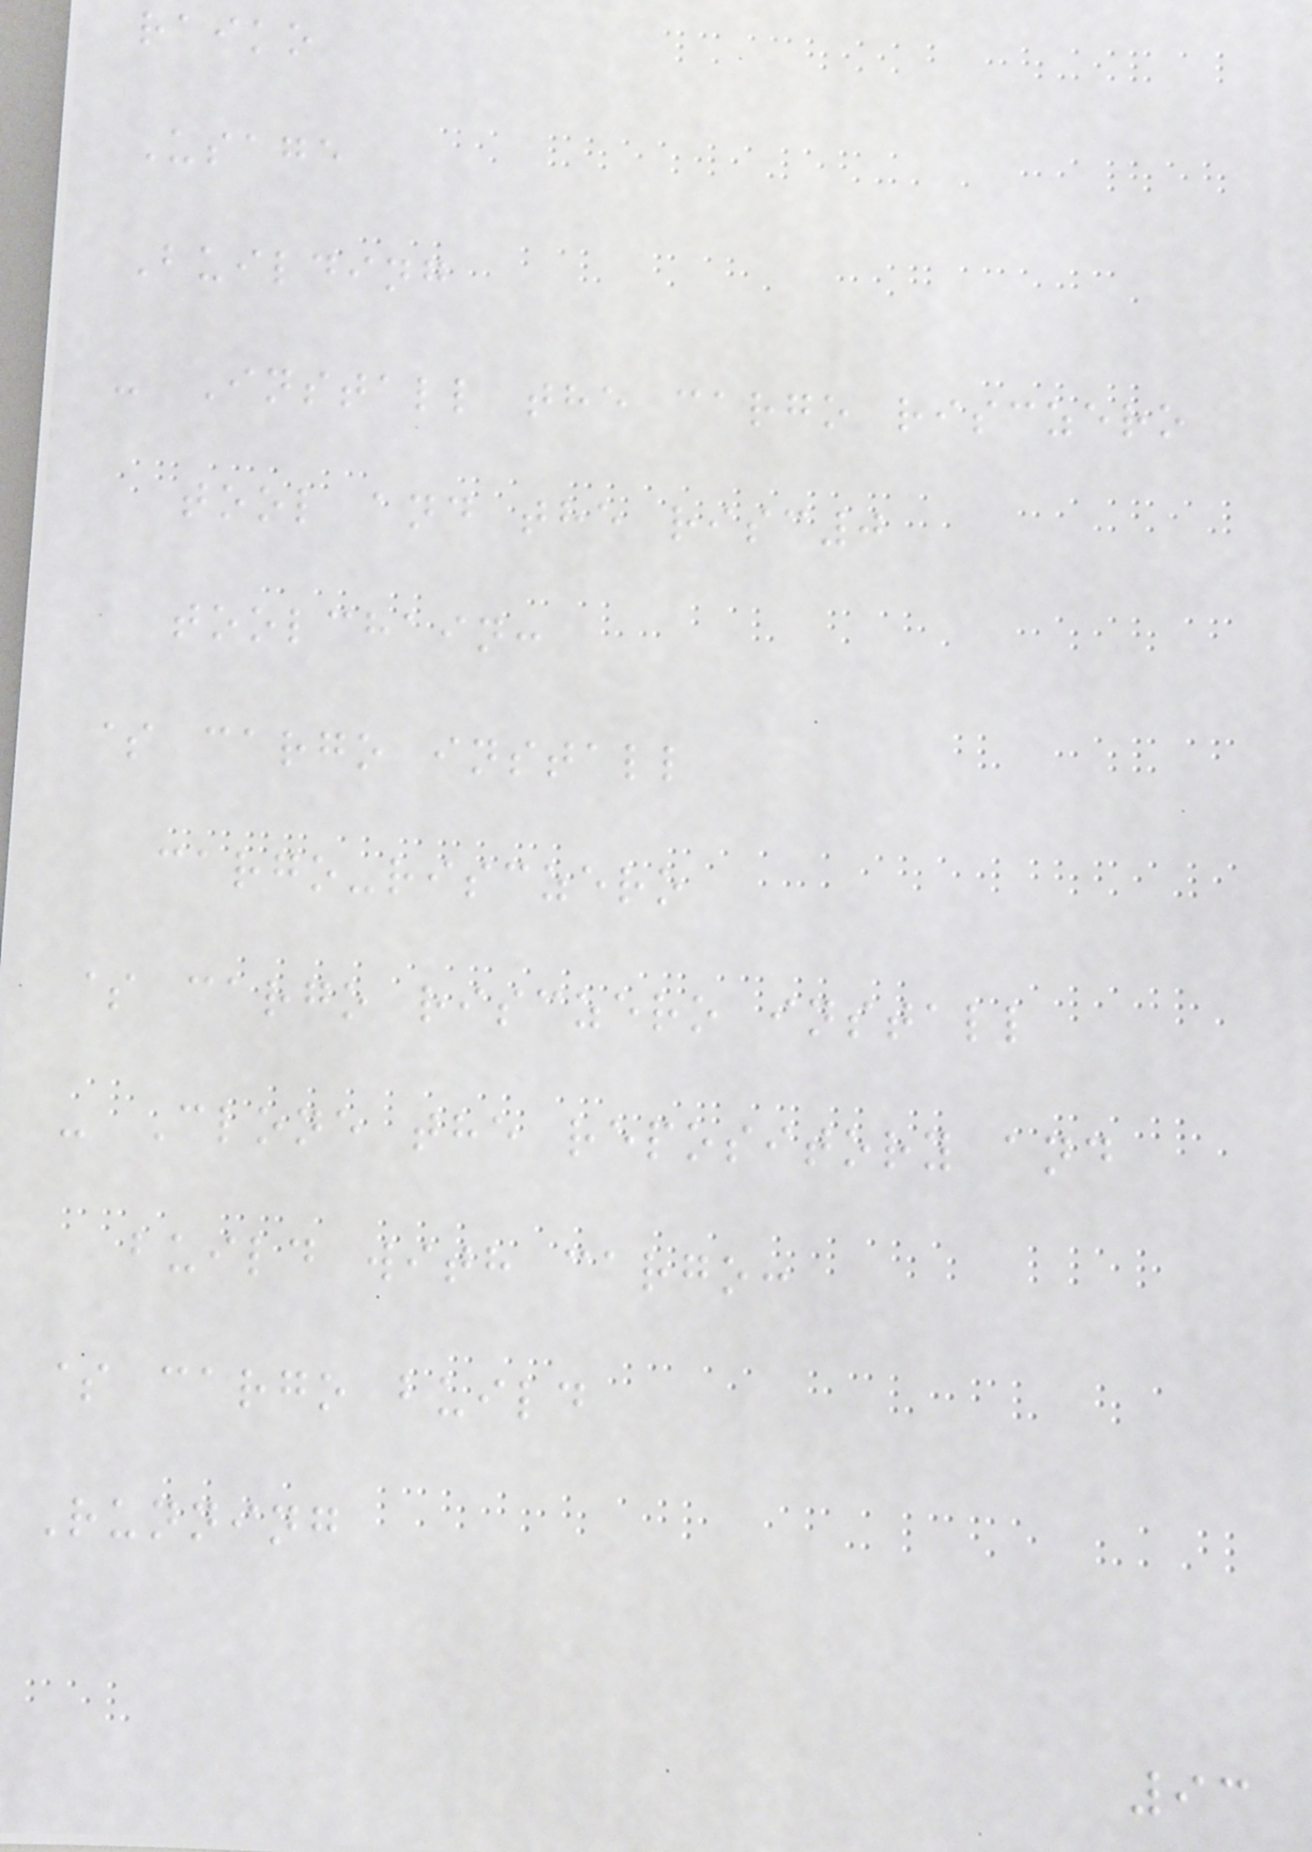raiko
Usage
Building
- Install the cargo risczero
tool and the risc0
toolchain:
$ cargo install
cargo-risczero
$ cargo risczero install
- Clone the repository and
build with cargo:
$ cargo build
Running
93
